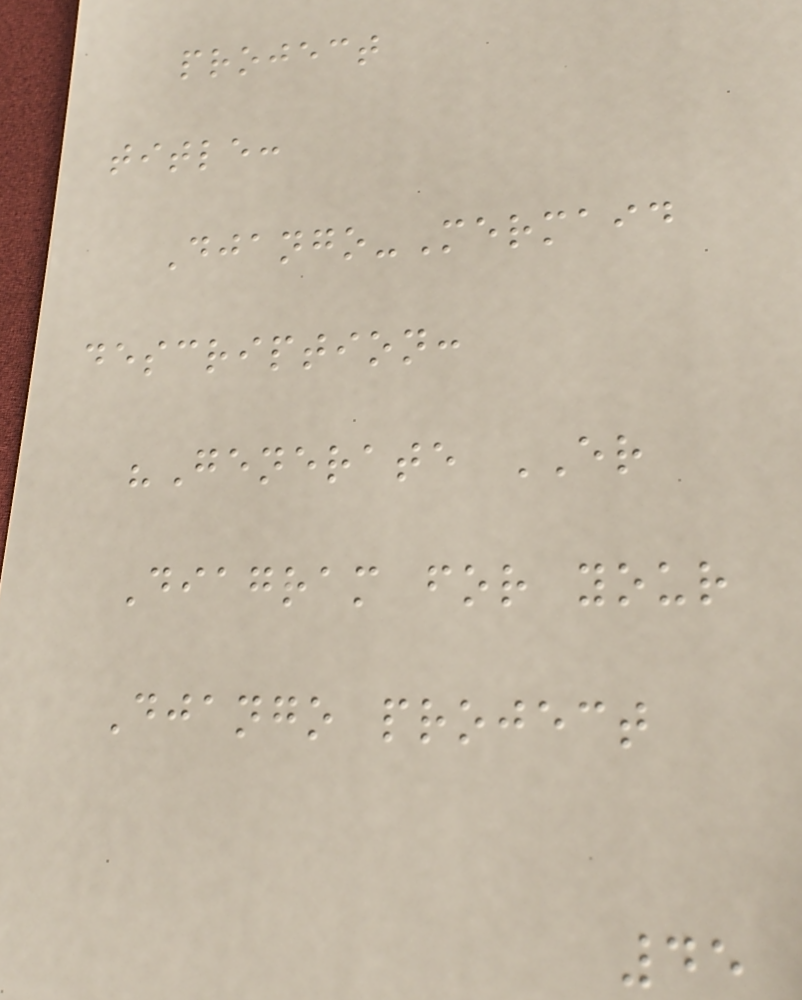project
title:
Django-Mermaid
description:
"Generate ER
Diagram for your
Django project
45
